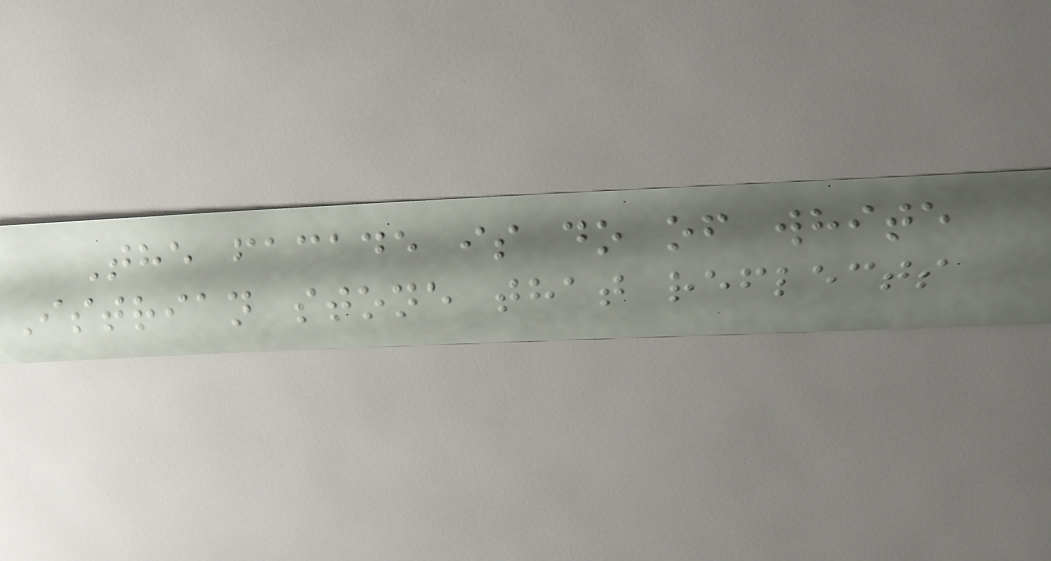The facade is do of white
Istrian stone that reflects
